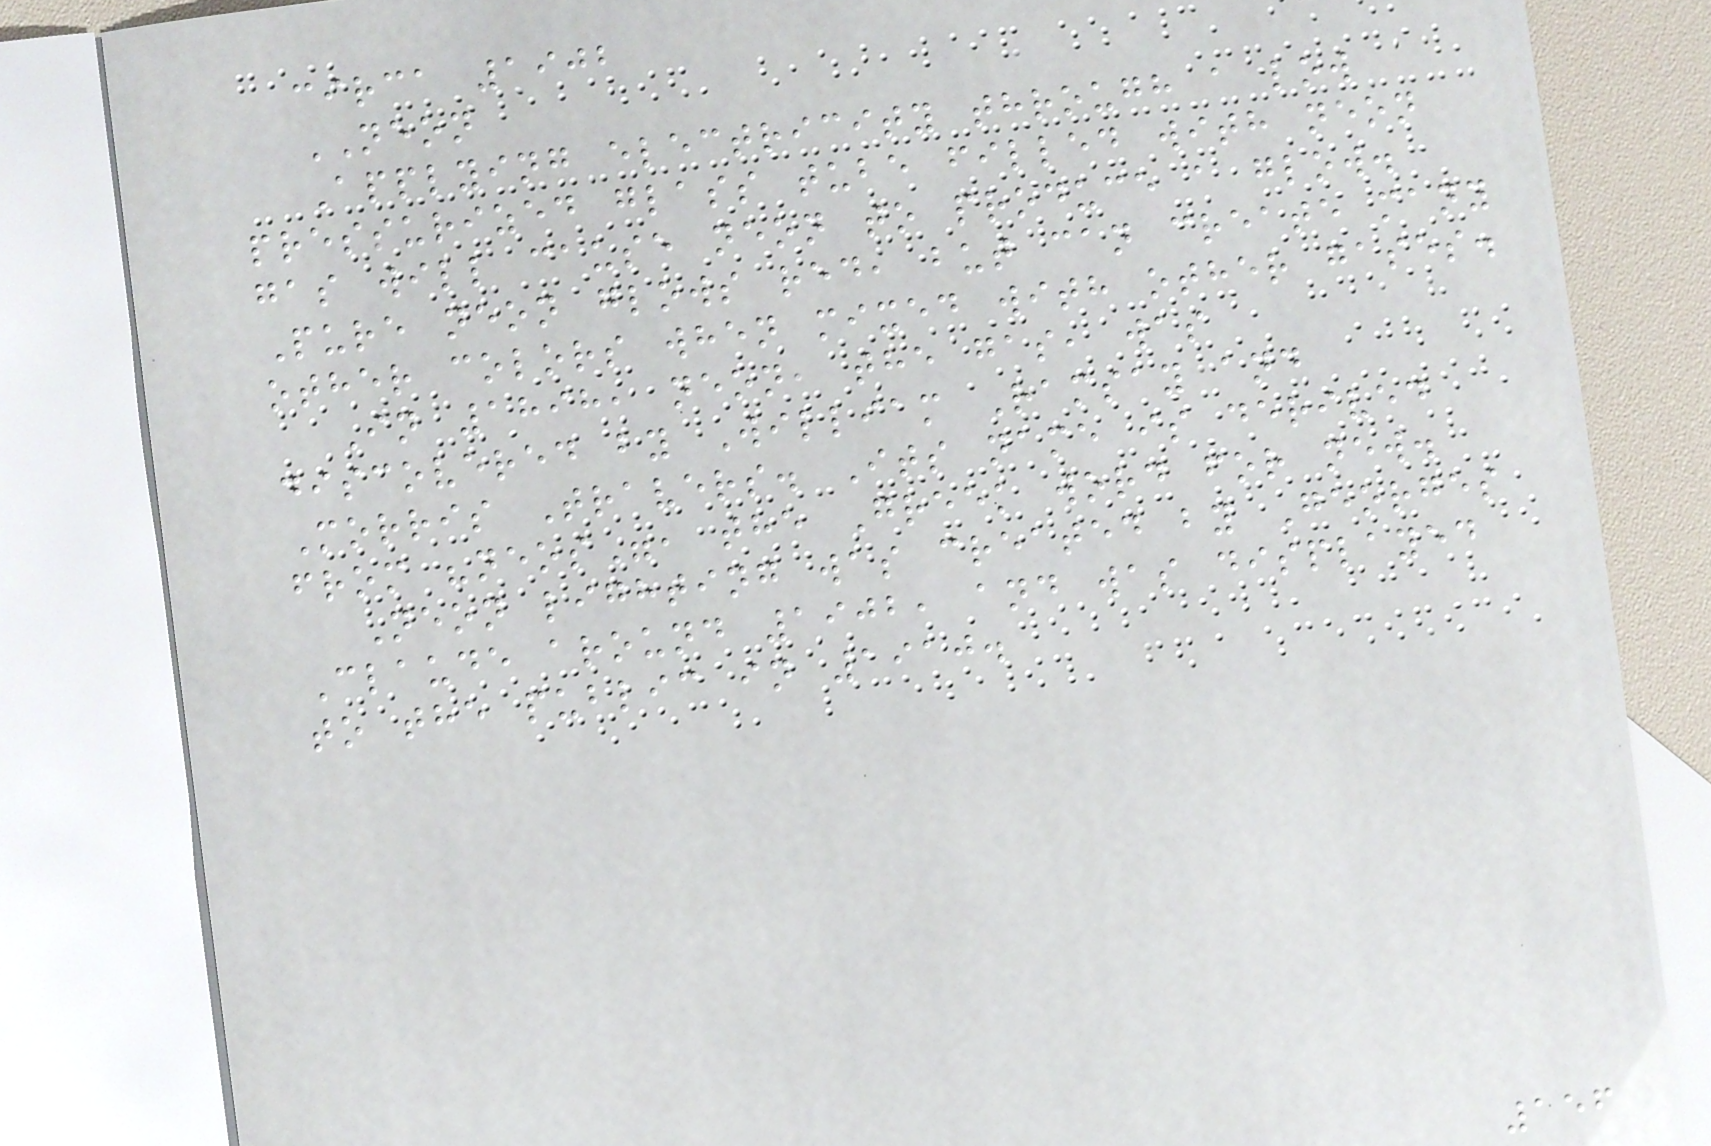circa 1902
NEON
Applying electricity through a low
pressurized glass tube filled with neon
gas will cause neon to produce a glow.
Pure neon glows red, but can create many
other colors when mixed with other gases.
In 1898, neon, the gas, was
discovered by William Ramsay and
Morris Travers. Its name is derived
from "neos", the Greek word for new.
Neon lighting was created by Georges
Claude around 1902, and was displayed
to the public in 1910.
156
